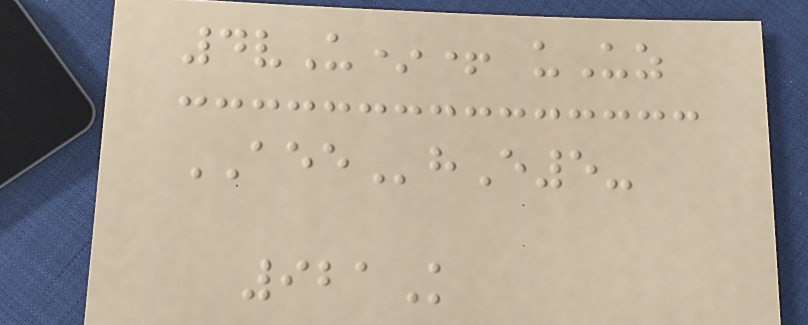4vU*+ uUz
AEEhE5-
921K
